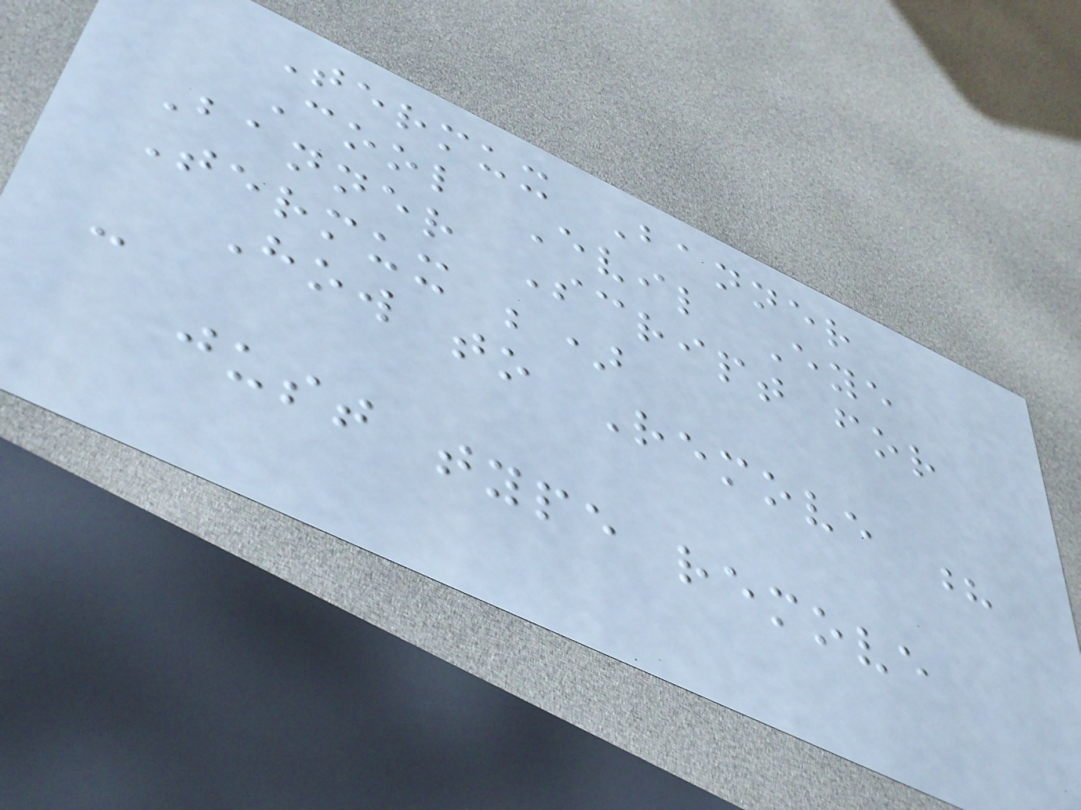Termux Banner
Cool Evil Eye
Banner Script for
Termux ;)
How to Remove ?
:
just type remove
